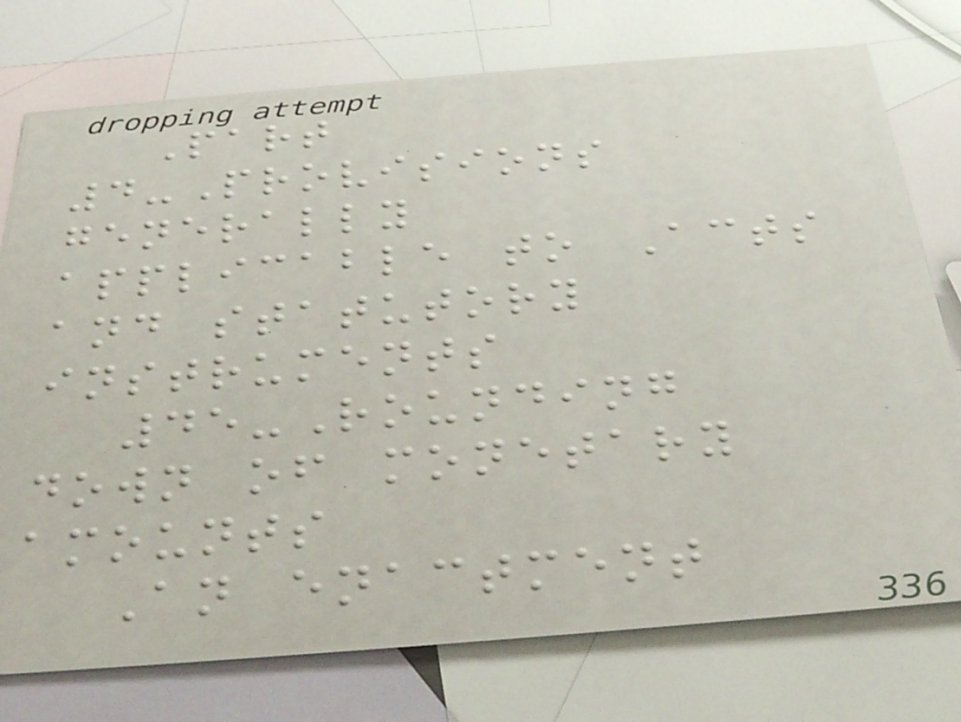Part
4-Provisions
generally
applicable to Acts
and statutory
instruments
45-Rounding
down of monetary
amounts
An enactment
